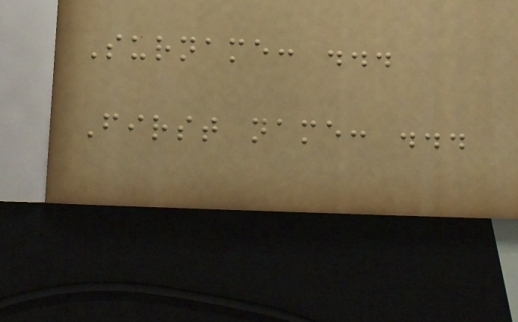Surname: ...
First name: ...
